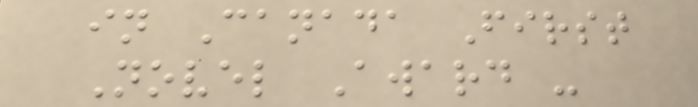in Canada First
Novel Award -
